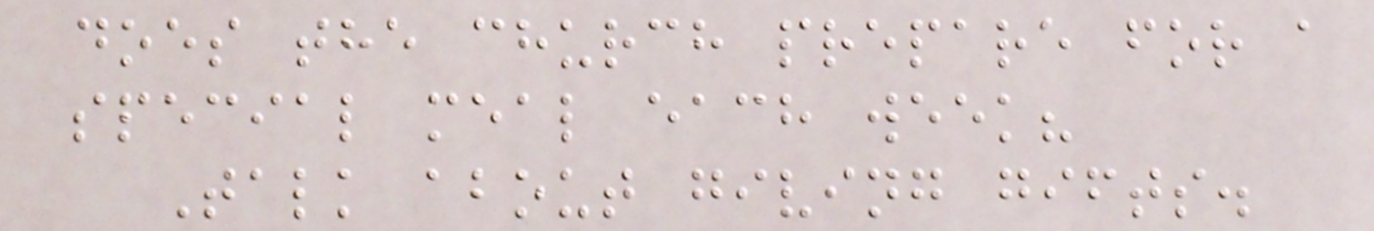does the church prepare for a
special meal each week?
Talk about giving gifts.
